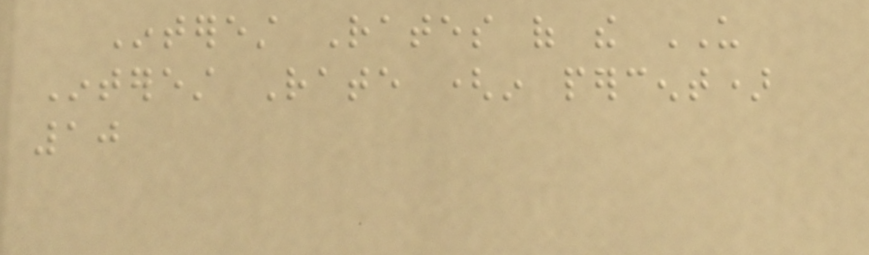Interest Rates of the US
Interest Rate (in percent)
10
